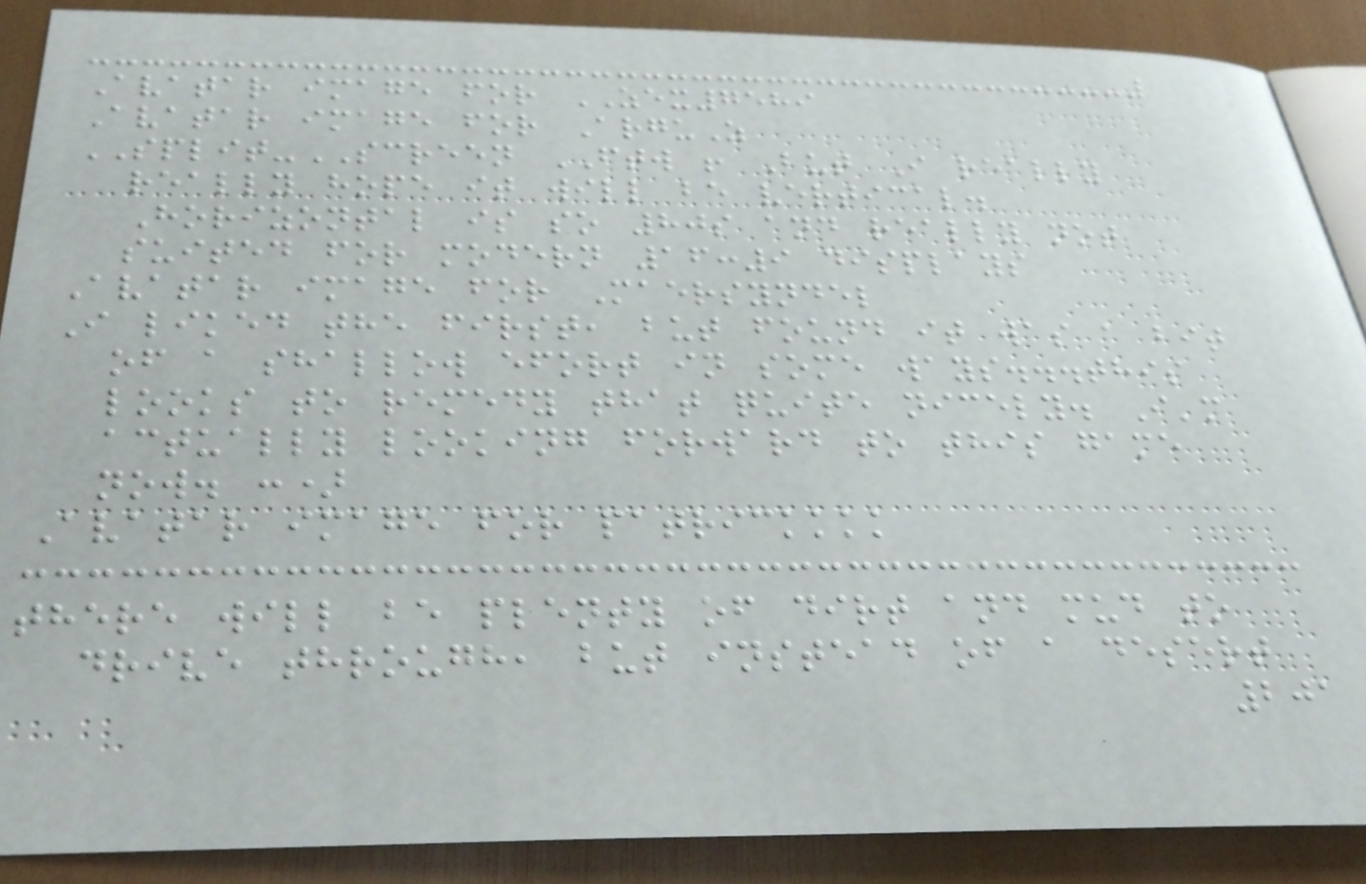Avatar image for ZEX7589
Avatar image for ArguZ
SPLIT-SCREEN FTW ! But I really
really hope it will be vertical.
Horizontal is so 80s and really not
suited for modern 16:9 displays
Avatar image for Maersyndel
I liked the first, but found it was a bit
of a shallow efort in some ways...this
looks to remedy that quite nicely. I'm
actually looking forward to this game
now. :)
Avatar image for patrickkkk
there will be plenty of dirt and mud to
drive through, but instead of a desert
201
